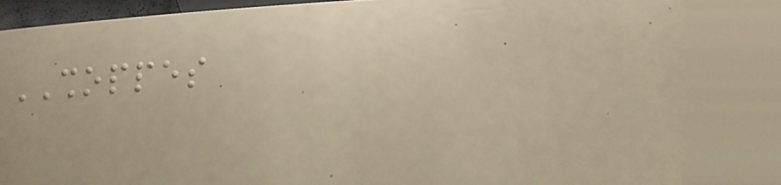SHOPPES
